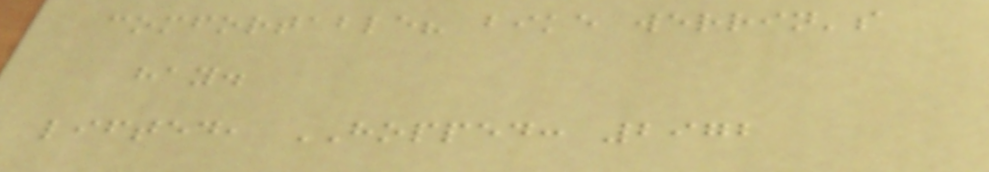comfortable? bike werrin's
hay.
lifted, HOPPED: 2972
